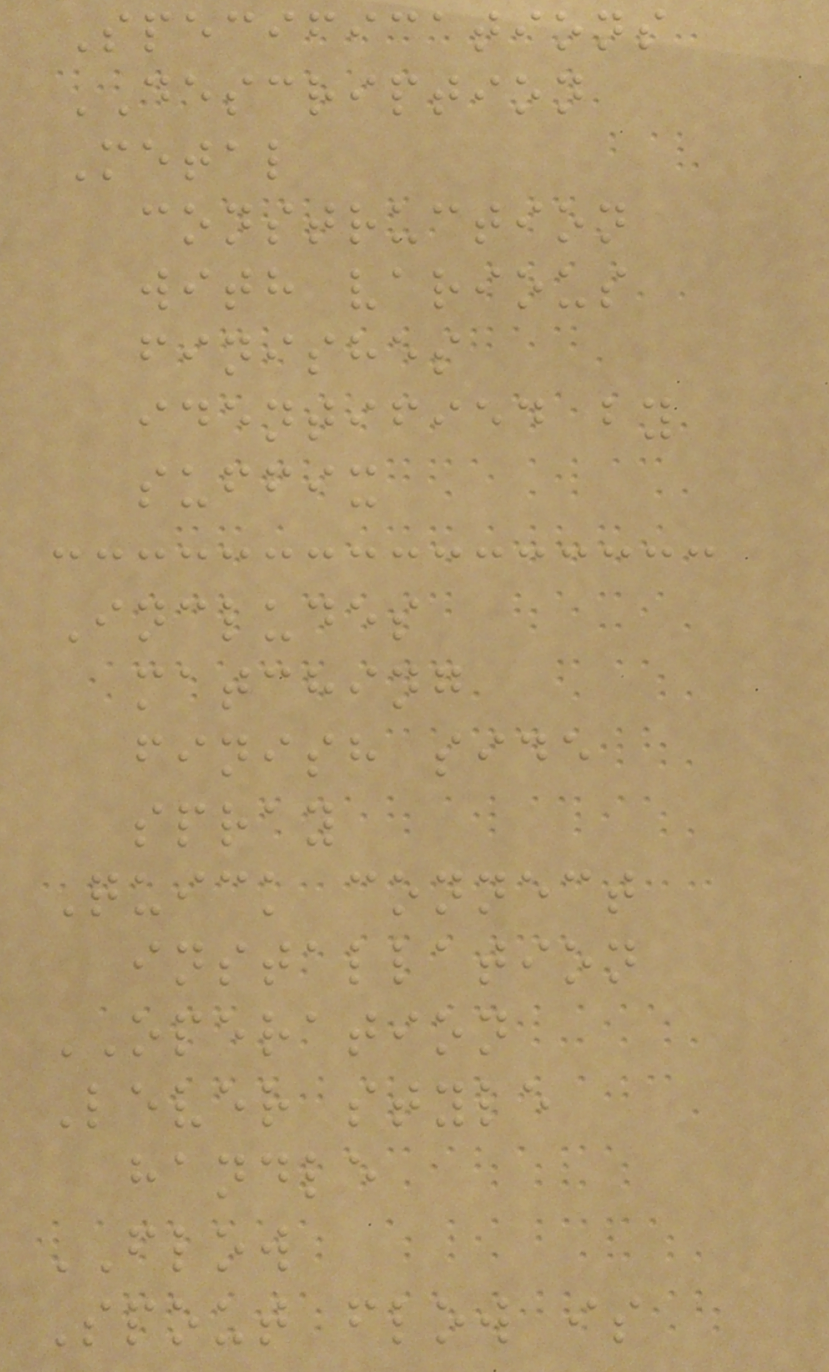Specifications
DESCRIPTION
Metal
construction
with various
finishes
identified by
suffix
Includes
matching
finish side
spray
Quick connect
installation
OPERATION
Lever style
handle
FLOW
Spout flow is
